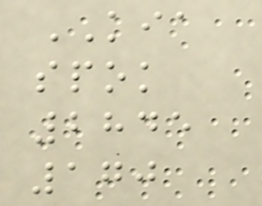KIA
spok
2845
170
